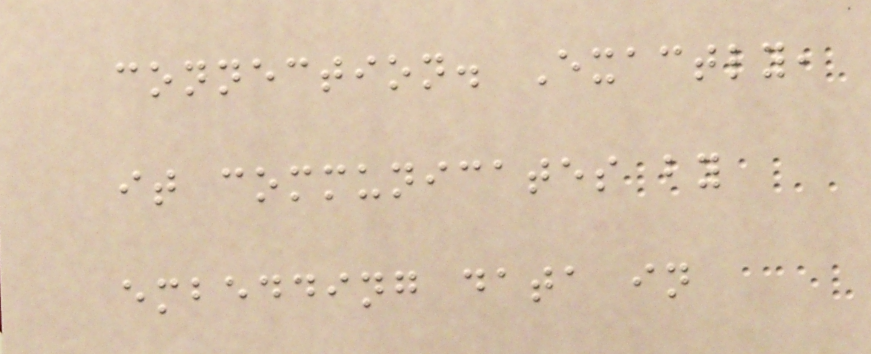connection. Exactly,
it communicates by
embedding data in
